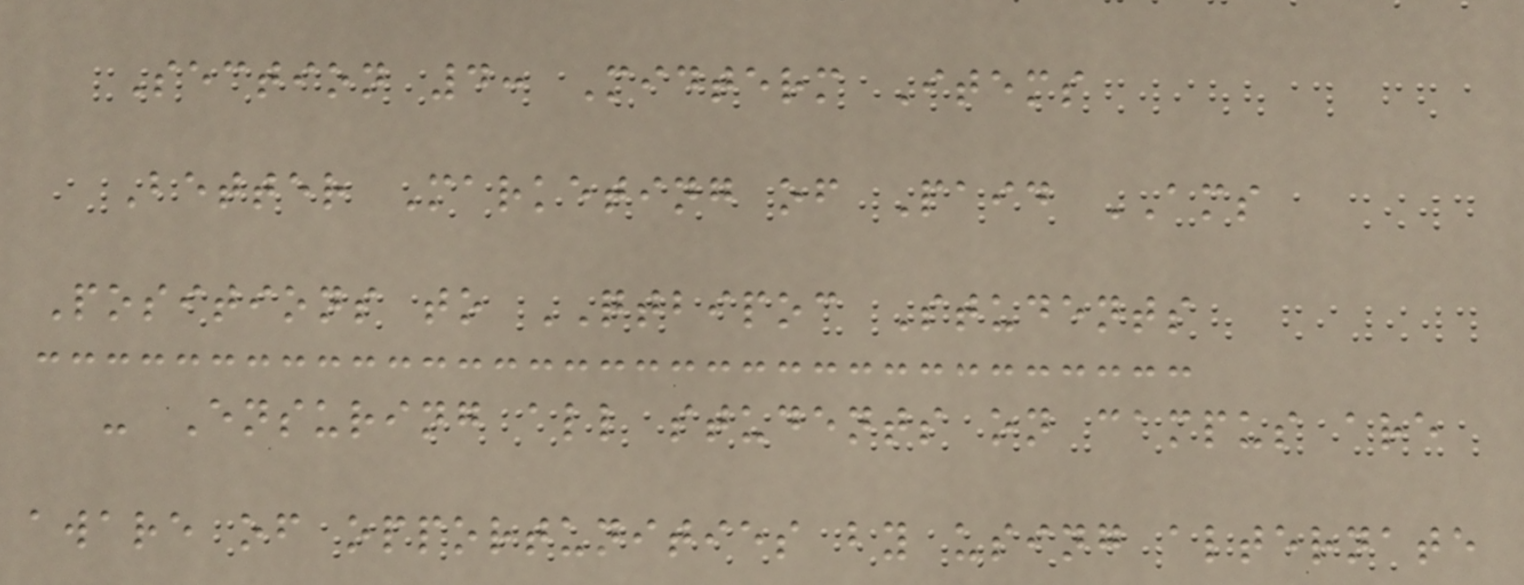Section 4: Midterm Items
Better Marketing of Paid AMS
Positions to QTBIPOC Students
- Ensuring all students on campus are
aware of opportunities by using alternate
